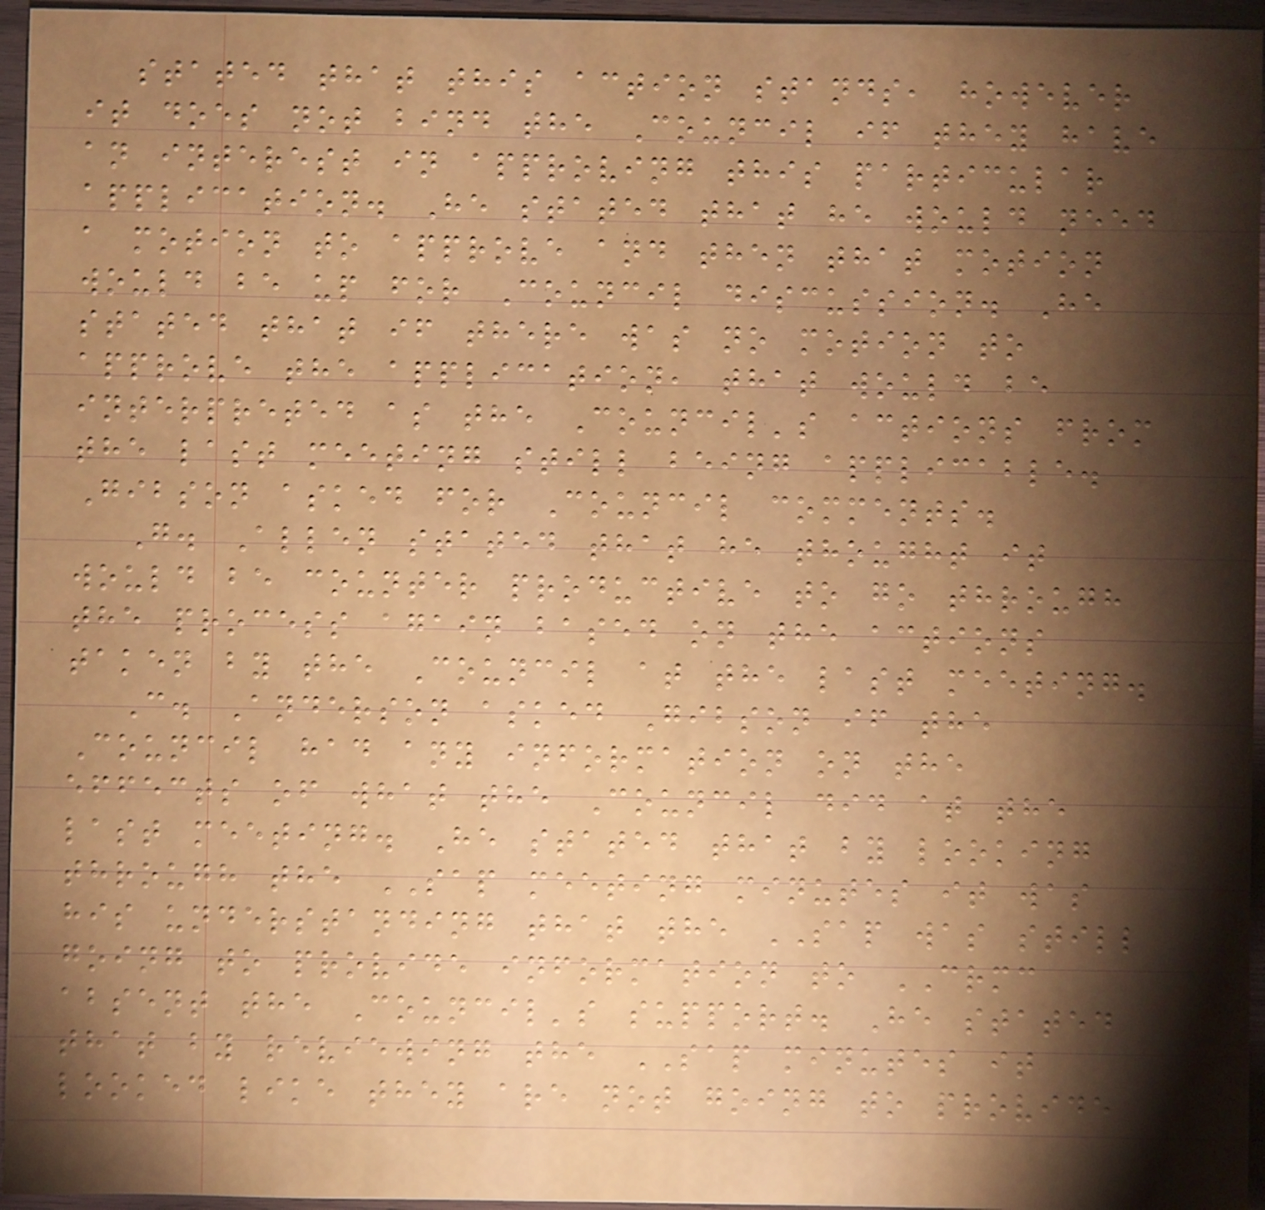stated that this action stands, however
it does not bind the Council if they have
an interest in approving this particular
application. He stated that he would need
a motion to approve and then that motion
would be up for Council discussion. He
stated that if there was no motion to
approve the application, that would be
interpreted as the Council's actions from
the last meeting still being applicable.
Gibson asked for Council comments.
G. Allen stated that he thought it
would be counter productive to go through
the process again based on the actions
taken by the Council at the last meeting.
C. Anderson asked Gibson if the
Council had any information on the
effects of what the Council did at the
last meeting. He stated that by looking
through the SAP meeting minutes it was
his understanding that the SAP was still
going to provide information to CRMC
absent the Council's support. He stated
that by reviewing the SAP minutes it
looked like they are not going to provide
